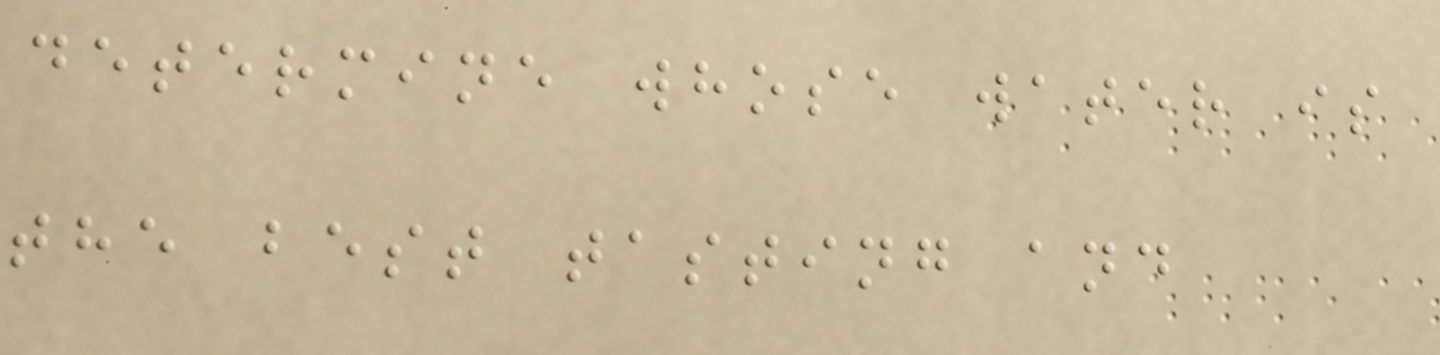determine whose water is
the best tasting and
